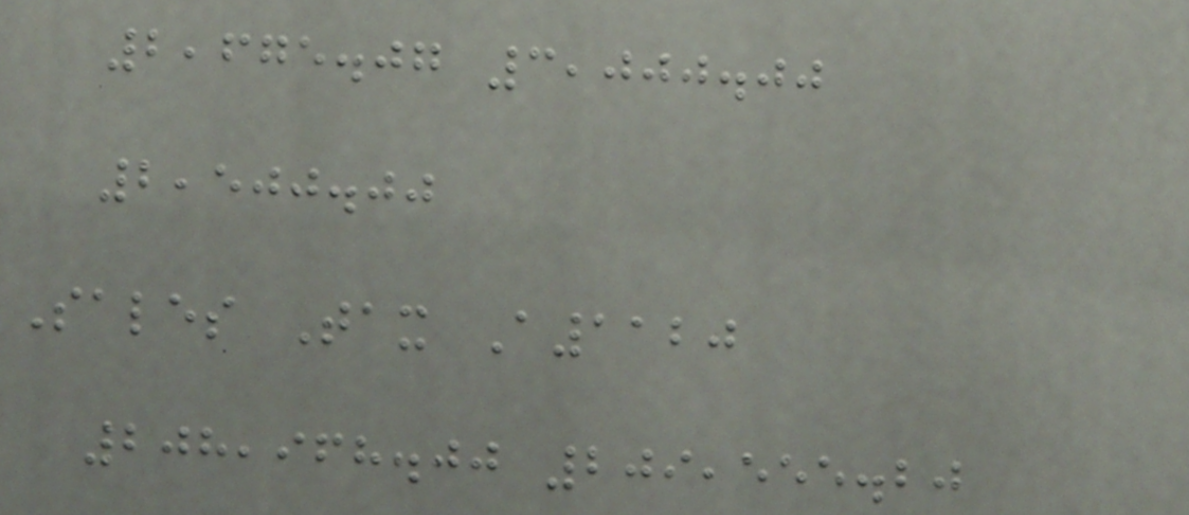2,675.07 3,000.00
2,500.00
Sales Tax A1120
208,968.00 209,555.20
